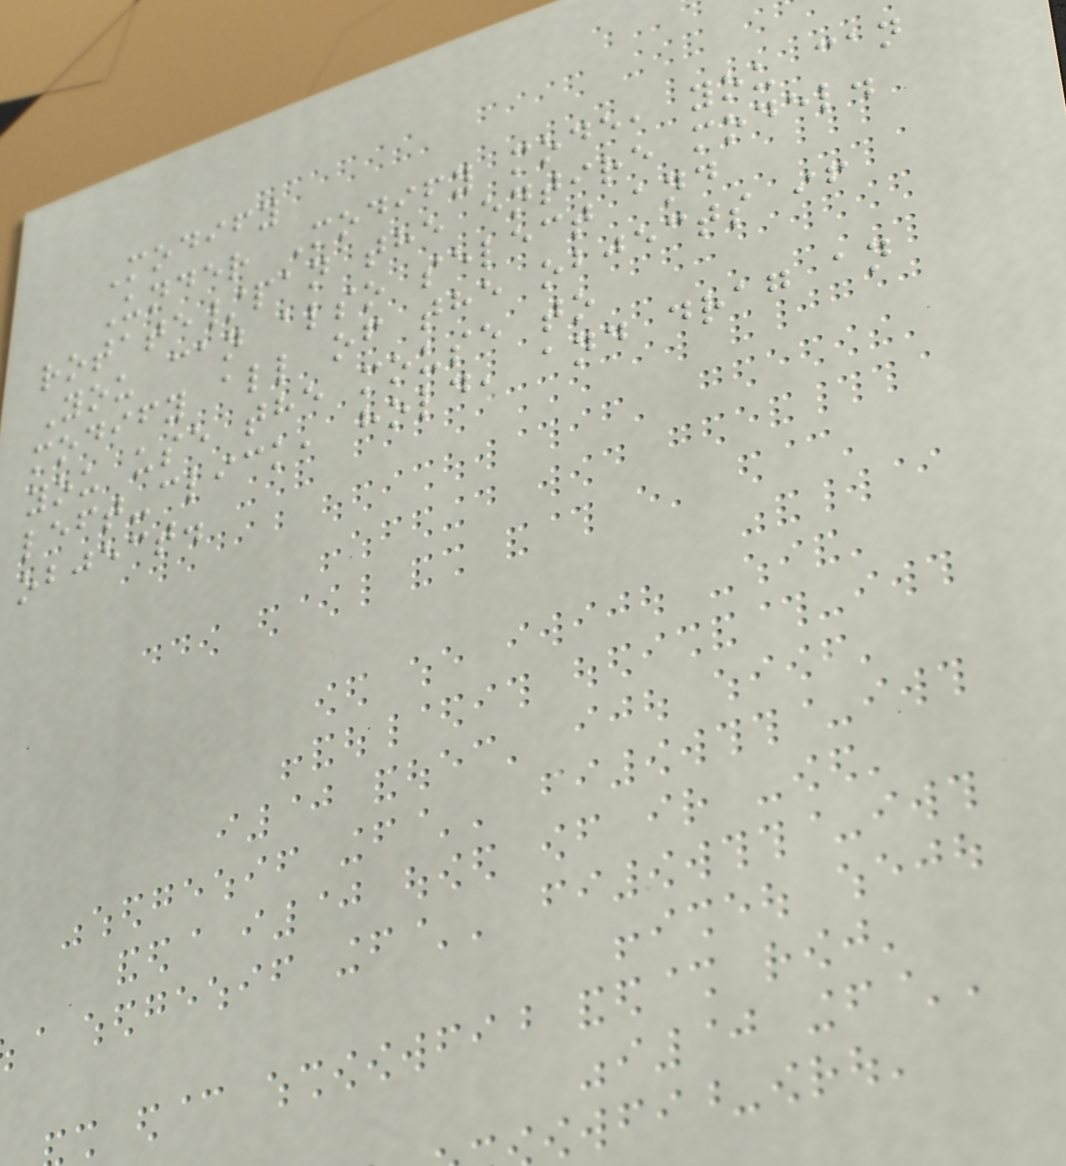Modify
Under Modify mode, you can
rotate/pan the entire model.
You can also select and
modify all of the objects if
you use the mouse to
left-click, hold, and drag an
object.
